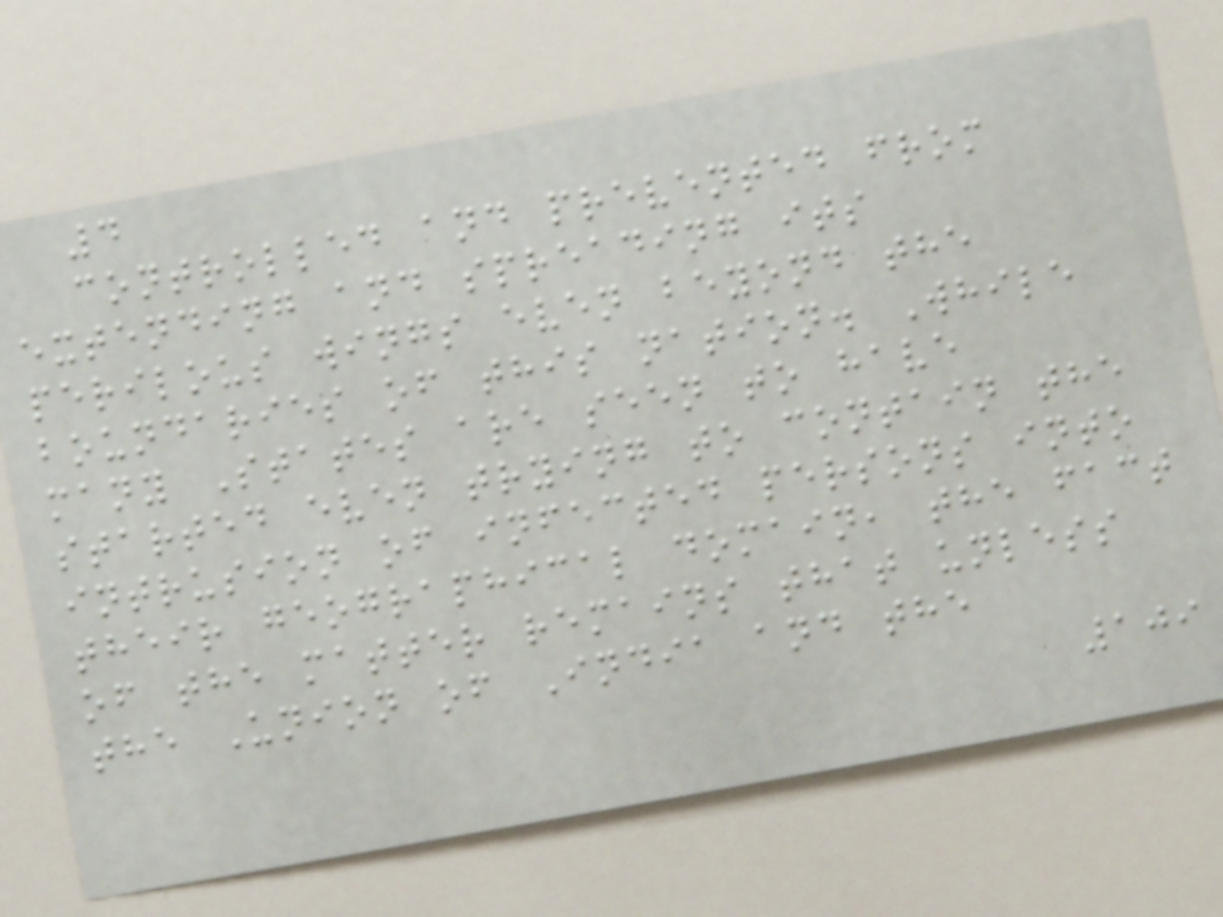4
controlled and prevented from
extending and spreading its
perilous wings even beyond the
boundaries of this nation. While
many States are seen to have
started even trying to contain the
intrusion of infected persons into
their geographical domain, the fact
of the matter remains that unless
the Union of India and the
109
